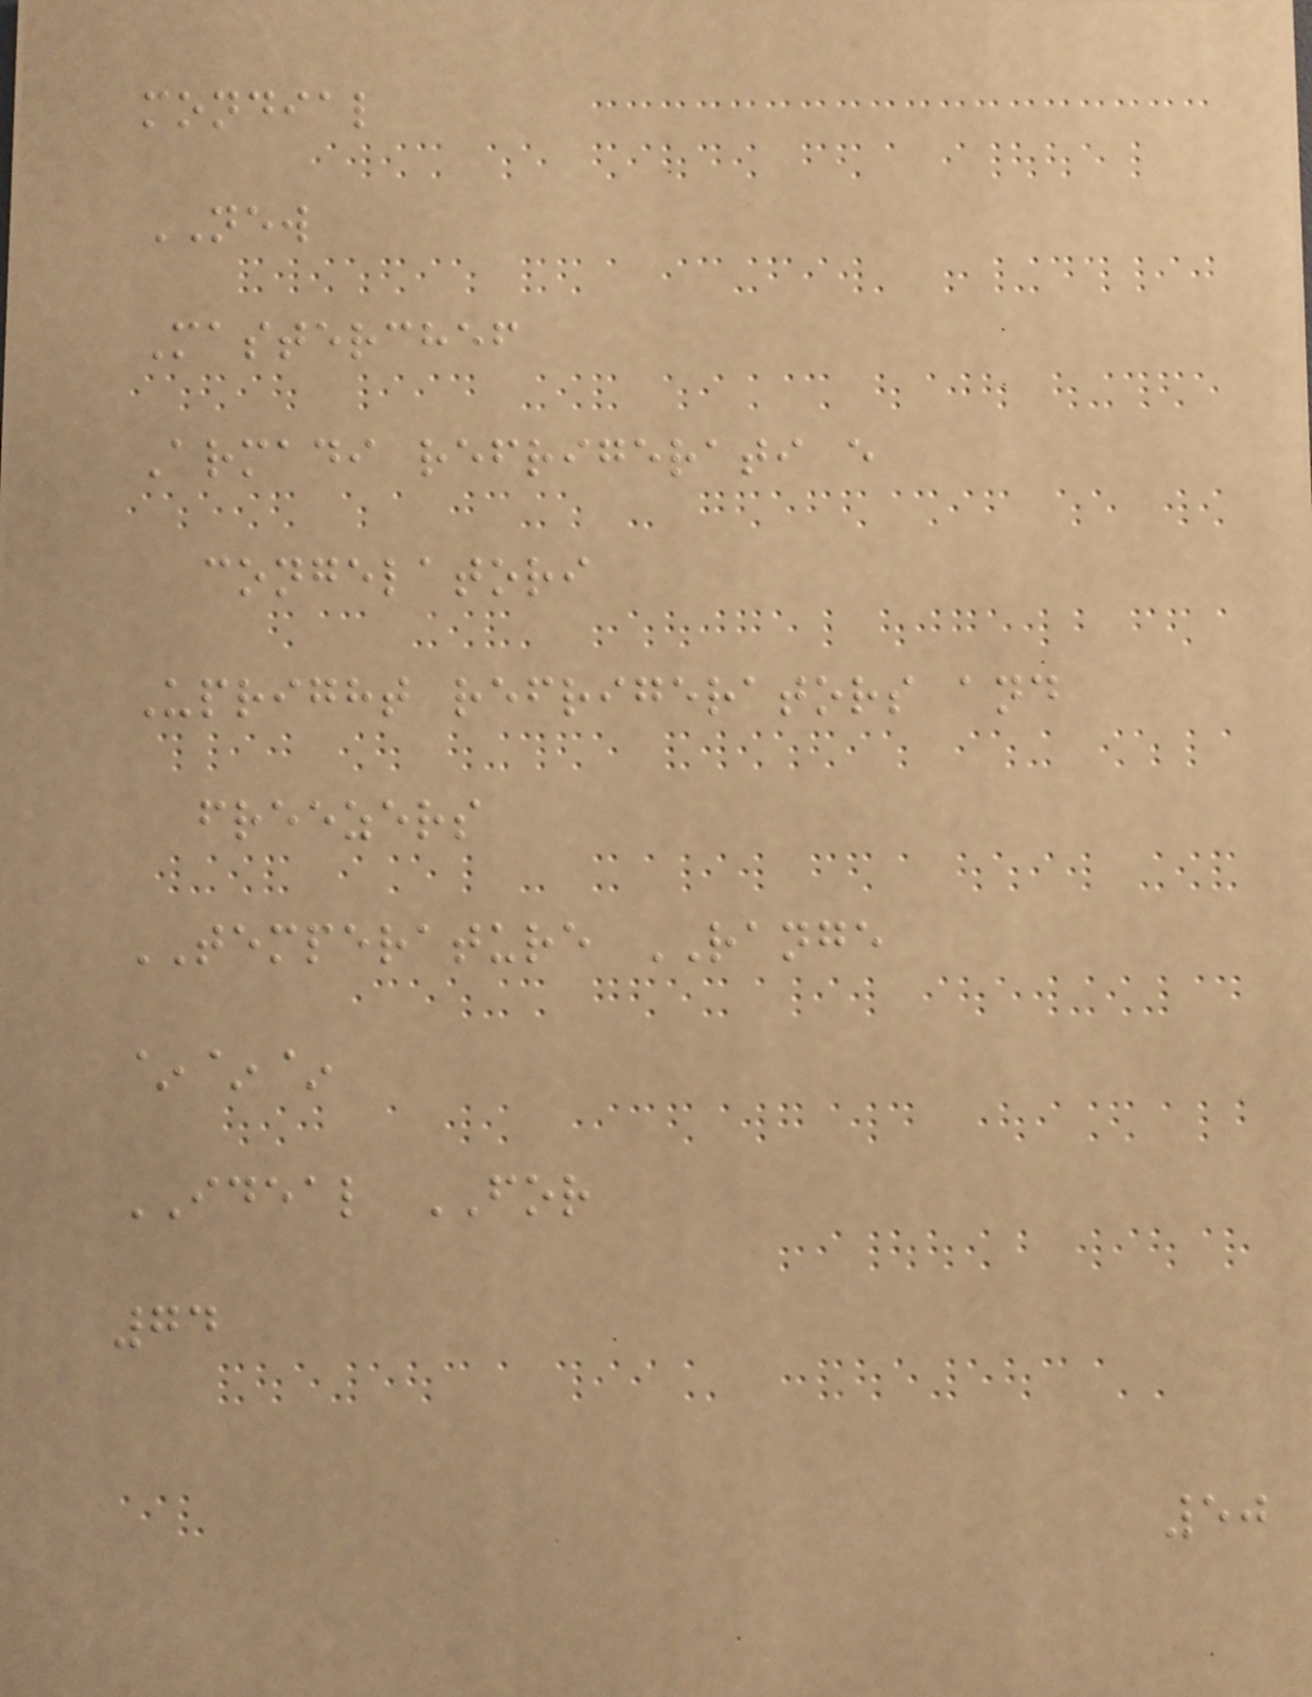mondial
NEW
Masterchef
Armadi refrigerati e
congelatori
Upright refrigerators and
freezers
TEMPERATURE RANGE
~~~
IDEAL FOR
74
50
